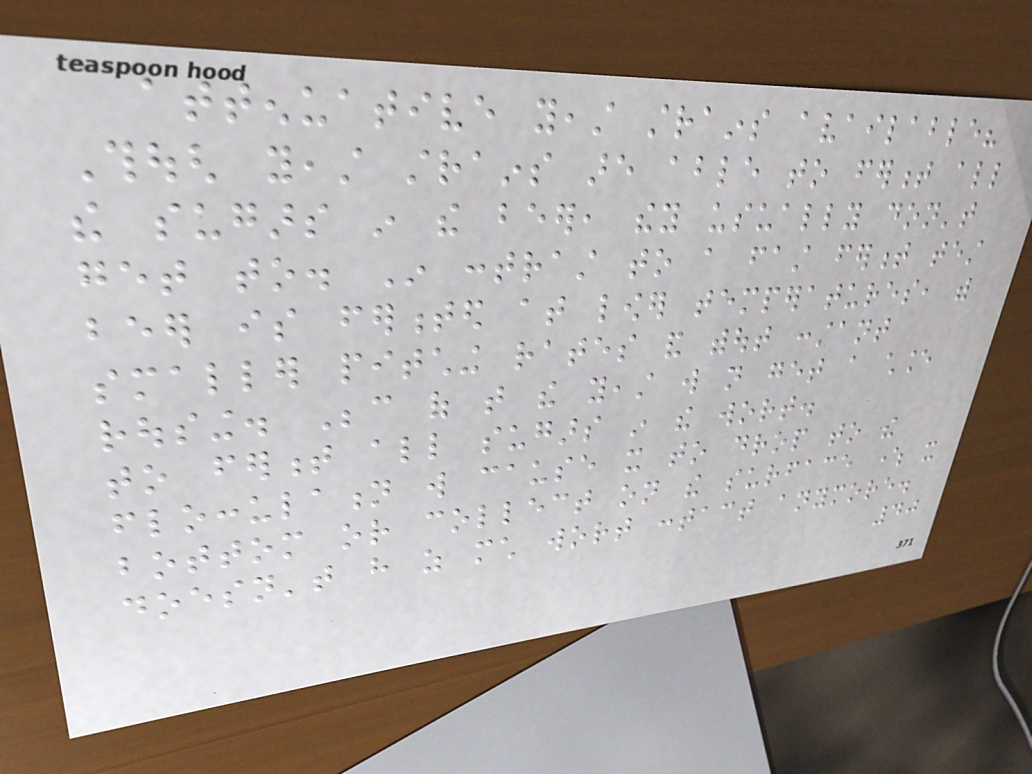attenuative yeast strains available?
Though yeast strains are able to ferment all
the sugars in the beer, they usually don't
get to. In contrast to a fast ferment test
beer is fermented at lower temperatures, with
smaller pitching rates and without constant
rousing. Because of that the yeast will not get a chance
to ferment all sugars in the wort.
flocculation will cause it to drop to the
bottom or collect on the surface where it
doesn't have as much wort contact anymore.
40
